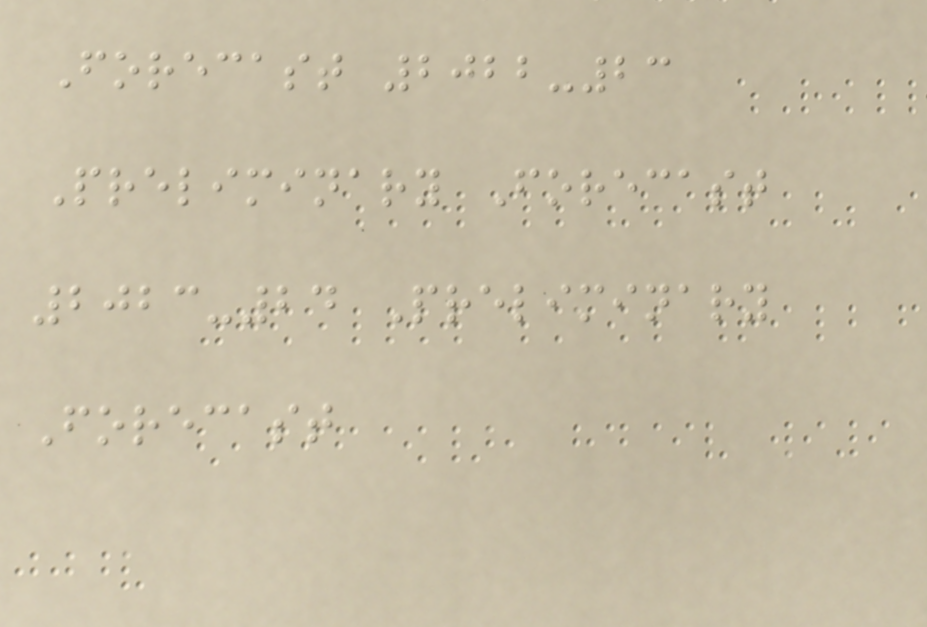Forecast 2022-23
Preliminary Forecast
2023-24 Preliminary
Forecast
